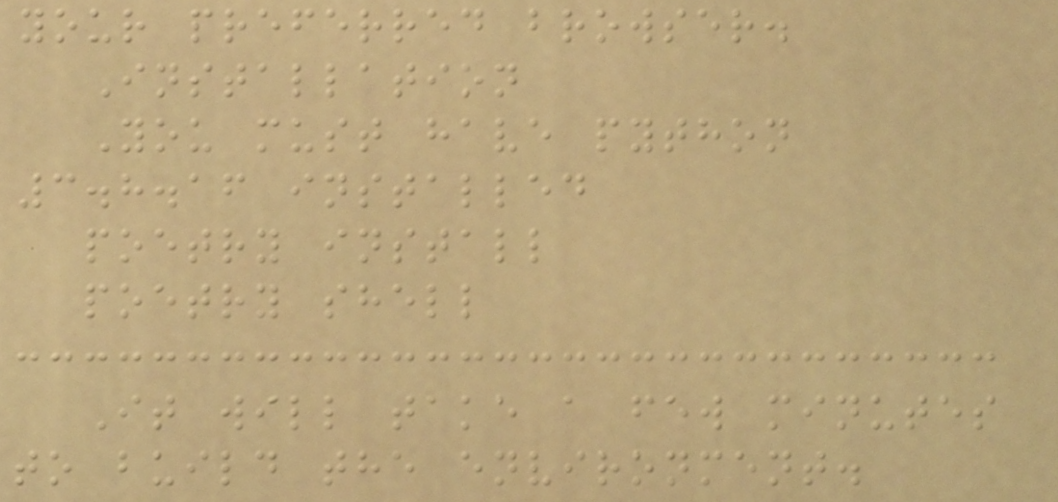your preferred browser.
Installation
You must have python
3.8.16 installed
poetry install
poetry shell
It will take a few minutes
to build the environment.
